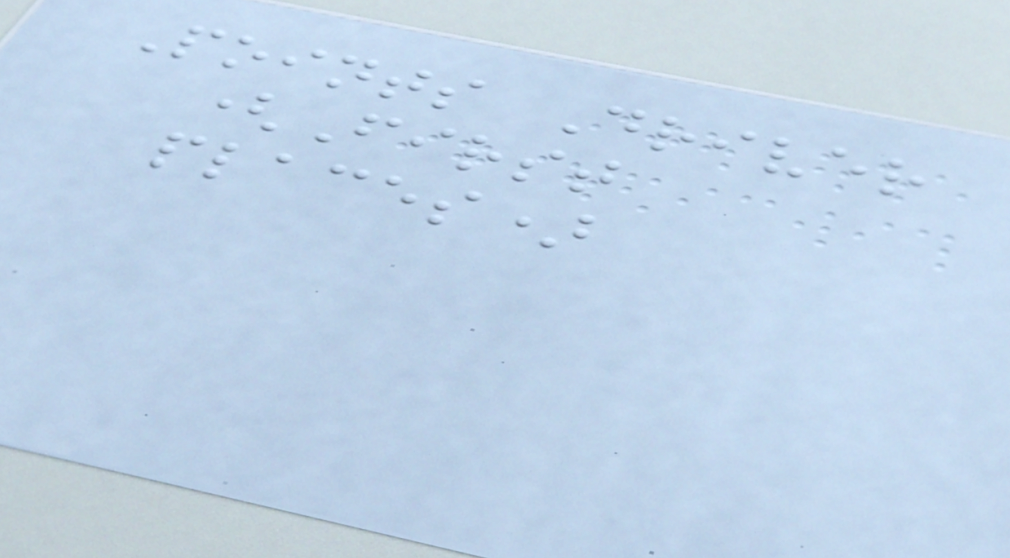Points Driver
(First
places)
